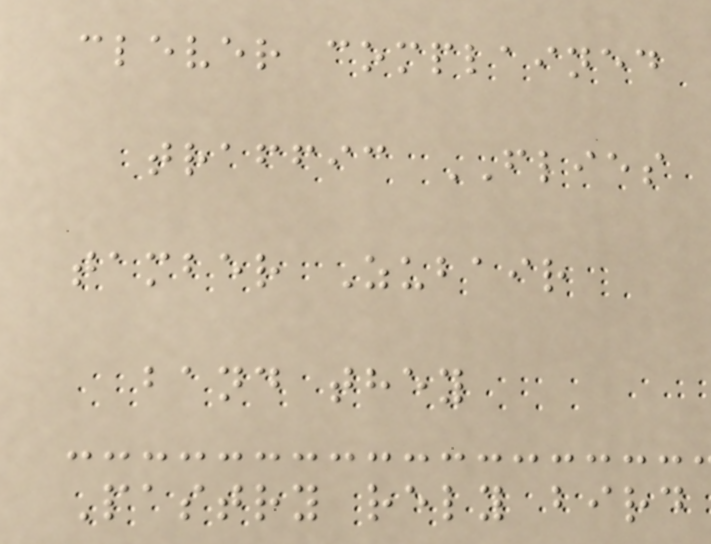clever complained
traffic FLIES
tamber Zubair
band they
Pastry rely bird
